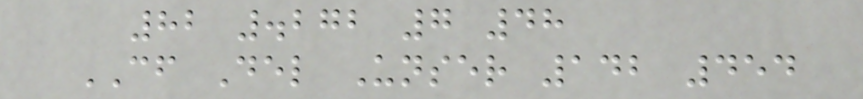82 .272 7 48
CF Del Unser 142 454
